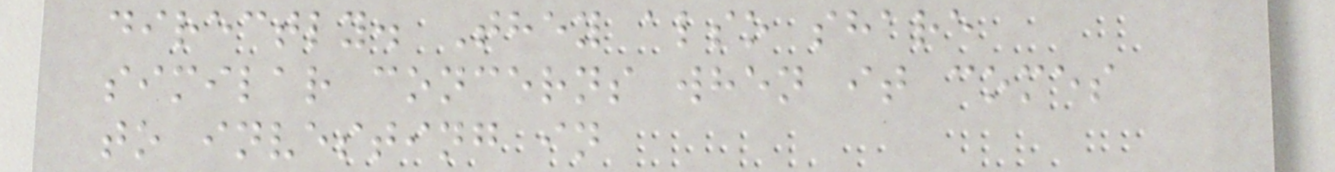directly. They also share
similar concerns when it comes
to investing in
